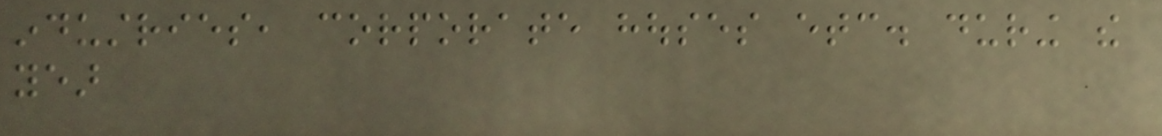industries, corporate houses etc. during the
year
